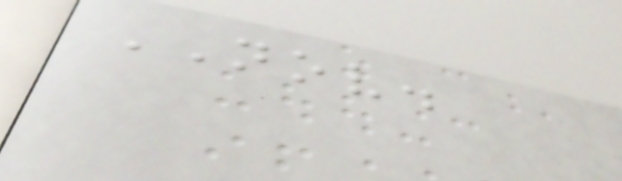NOV.
